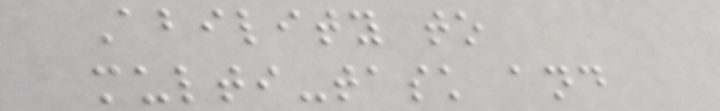Ability to
multi-task and
